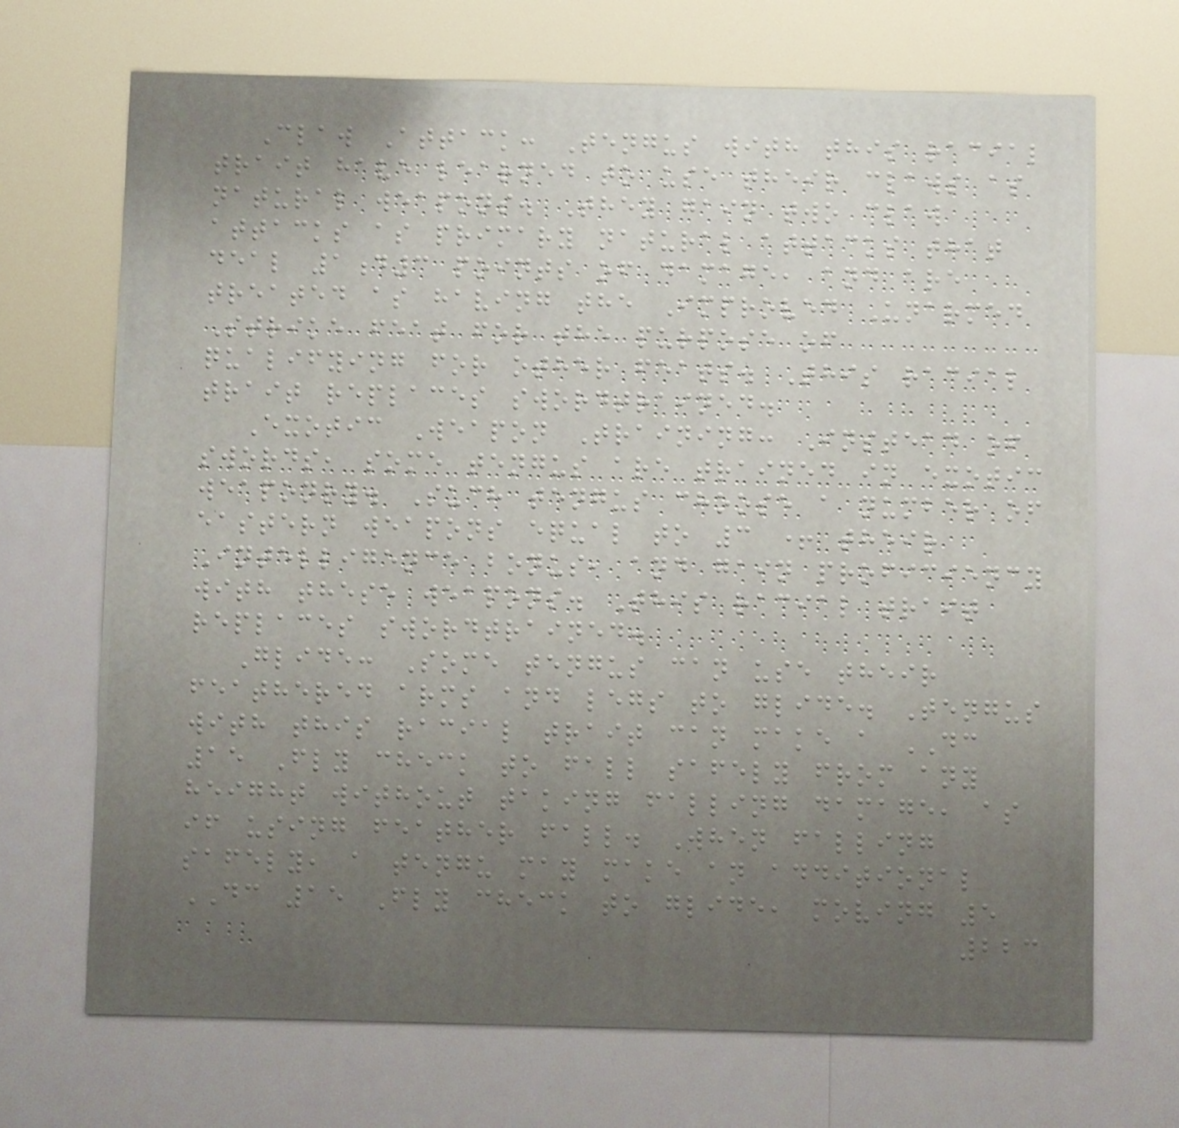Claw Attack: Tengus with this racial
trait have learned to use their claws as
natural weapons. They gain two claw
attacks as primary natural attacks that
deal 1d3 points of damage, and are
treated as having the Improved Unarmed
Strike feat for the purpose of
qualifying for other feats. This racial
trait replaces swordtrained.
Exotic Weapon Training: Instead of
swords, some tengus are trained in exotic
weaponry. Such tengus choose a number of
eastern weapons equal to 3 + their
Intelligence bonus, and gain proficiency
with these weapons. This racial trait
replaces swordtrained.
Glide: Some tengus can use their
feathered arms and legs to glide. Tengus
with this racial trait can make a DC
15 Fly check to fall safely from any
height without taking falling damage, as
if using feather fall. When falling
safely, a tengu may make an additional
DC 15 Fly check to glide, moving 5
223
